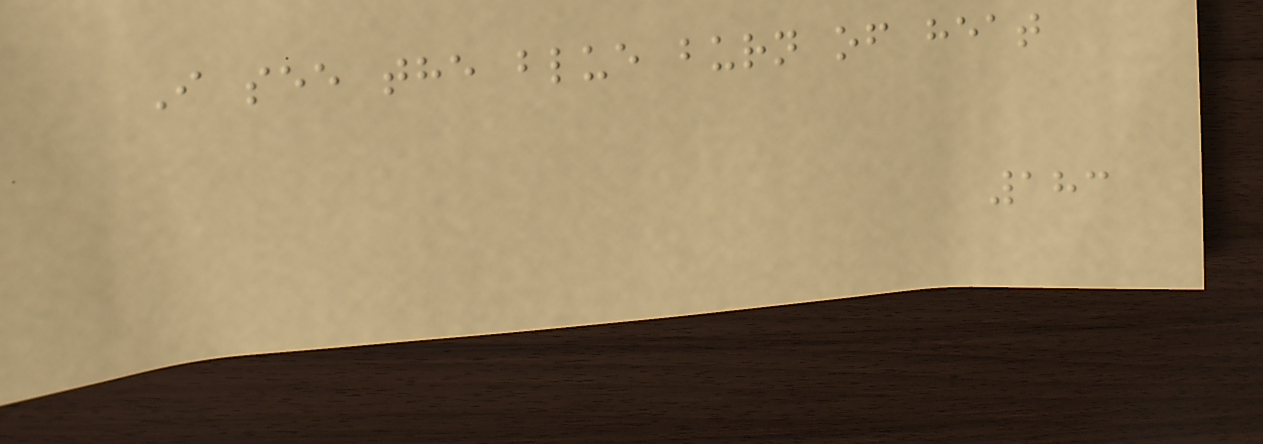I see the blue burn of heat
183
